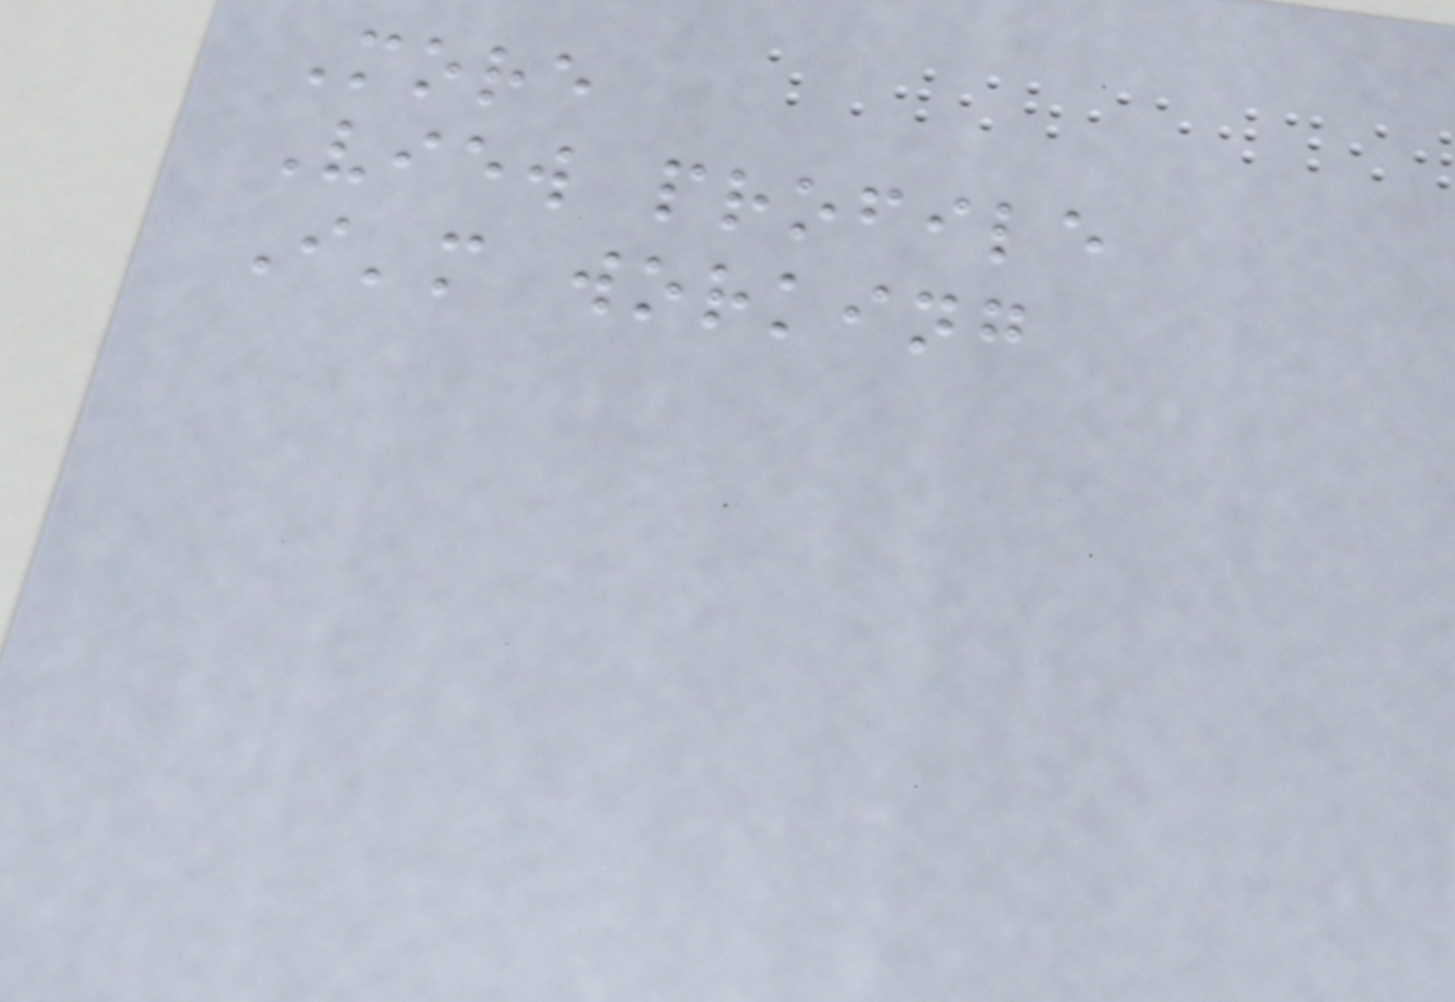More
View profile
I'm working
